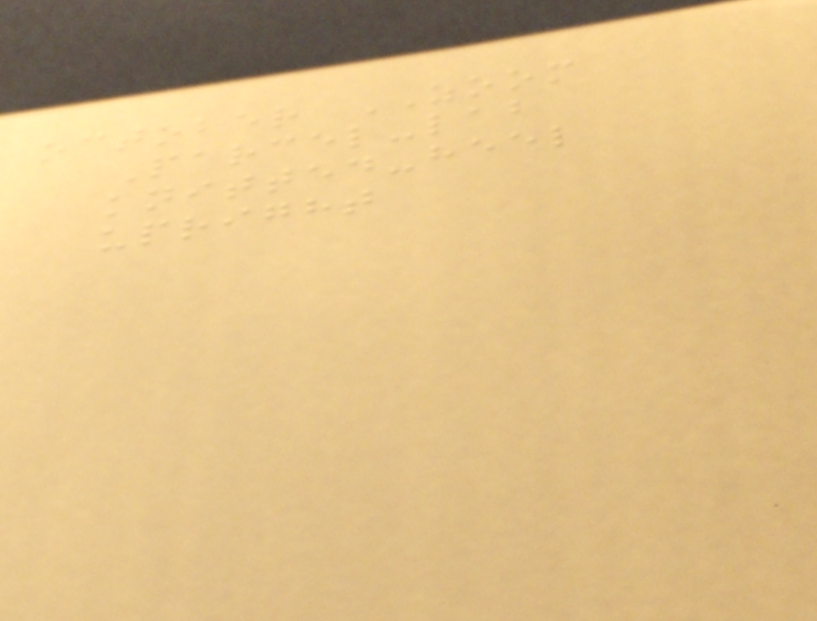october ZOOM
Parcel-lab
knitted-heel
upright
